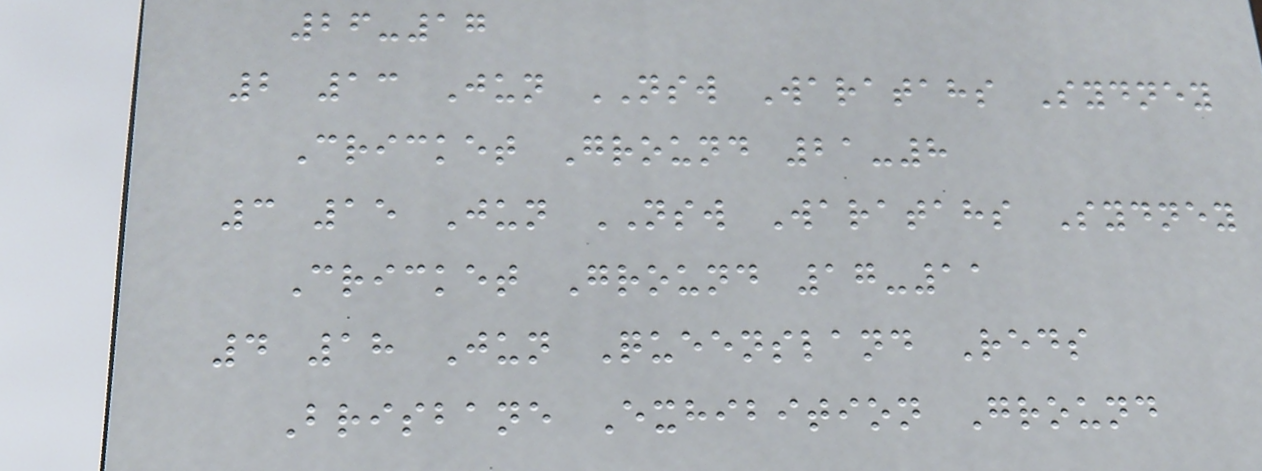26-17
2 13 Jun NSW Waratahs Sydney
Cricket Ground 21-8
3 15 Jun NSW Waratahs Sydney
Cricket Ground 17-11
4 18 Jun Queensland Reds
Brisbane Exhibition Ground
